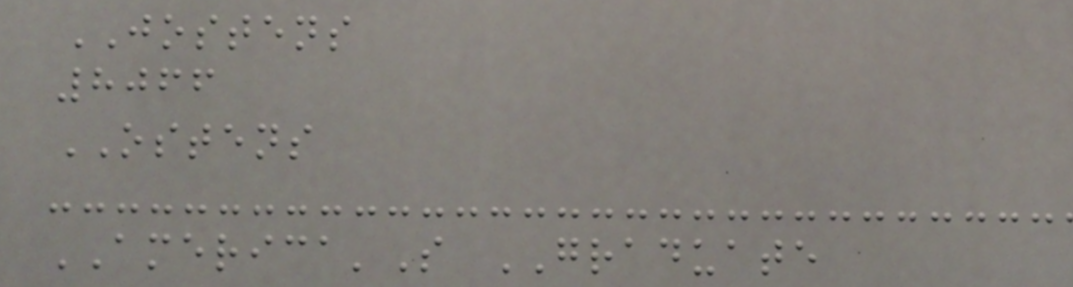JOSTENS
8066
OSTENS
AMERICA'S GRADUATE
